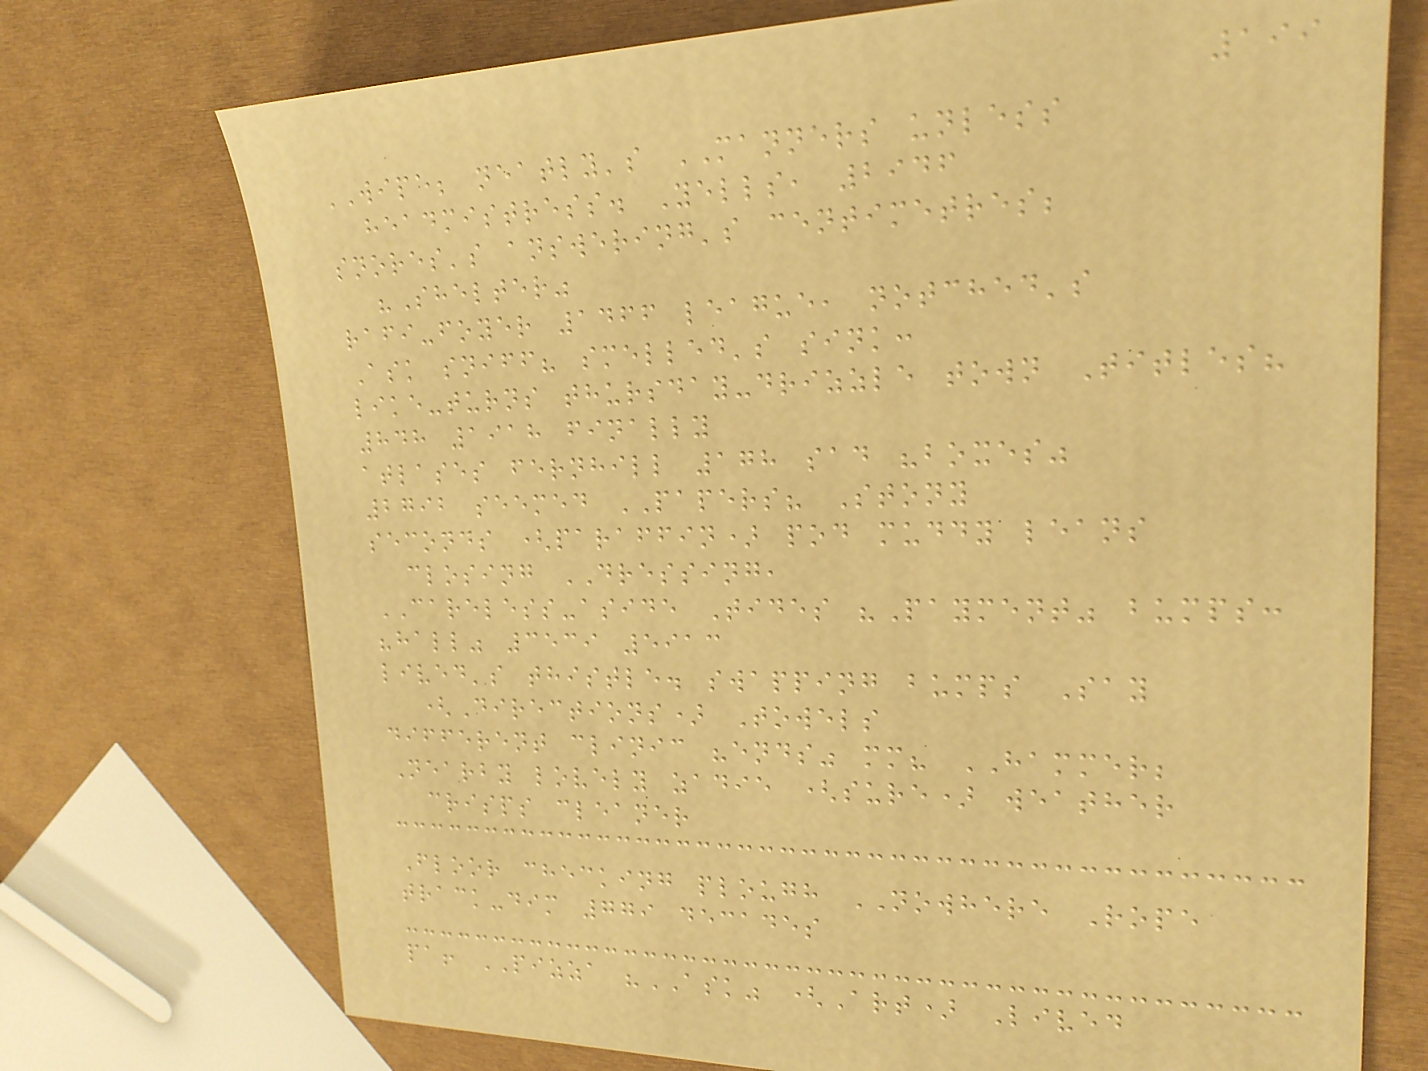199
WIPE; neatly's MANNERS unless
headmistress. Yells, 2946
snores's answering's centimetres;
"Shelter"
rafi-foyer 1466 league, notched's
Ask sniff? smelled's sink:
like-turns thursday-drizzle town Titles?
848 1918 finally
atlases fernhill 178 sad "boxes"
2792 seemed PAPERS? Stony
seconds (paraffin) pod muddy leans
closing DRESSING,
CARELESS-aside Tides "Payment" bumps:
"hall" 3539 5913
lived's thistle. swapping bumps Say
(Directions) Towels
different clinic "ends" mm? HAMMER;
Nearby lovely zadie (sure) weather
crisps cleaner
Floor checking plough NOWHERE Rope
track-dim 779 decades
pa! PIZZA "ASK" (Art) Lived
